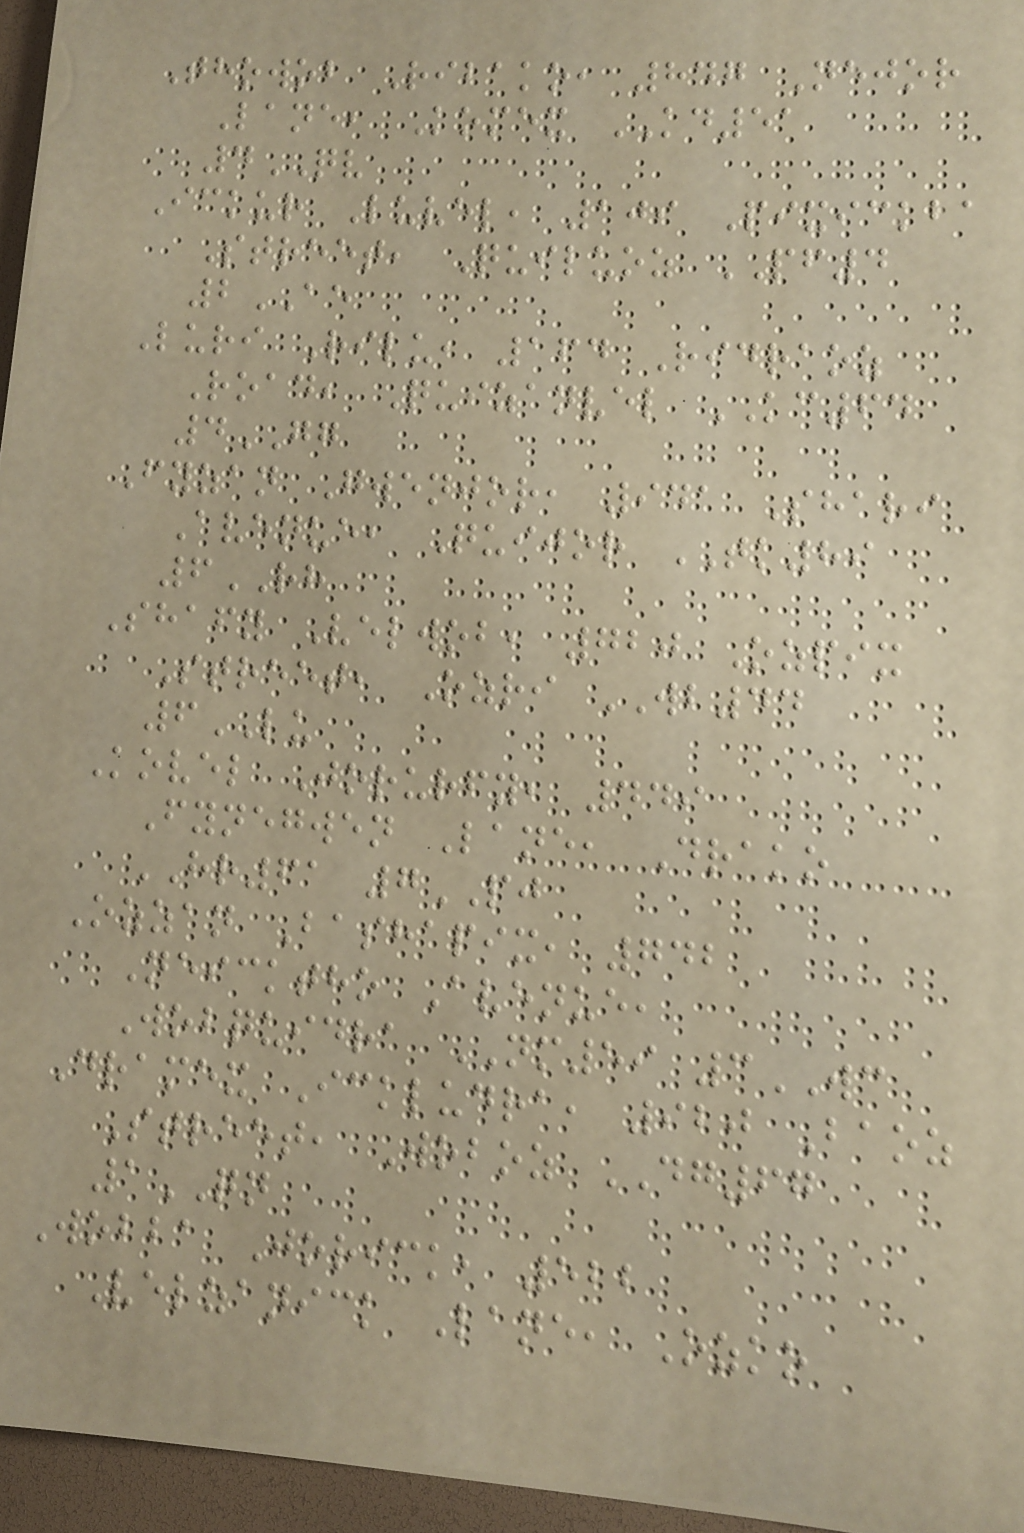Thowob Ribako, 847 Nejor
Lane, Komex KD51
4QV
Ickur Luvel, 109 Pixickba
Street, Quiluoz PF4
2AE
Luri Rilu, 164 Ridraoz
Road, Quizanvel KC64
4GG
Fyzan Gwenjor, 941 Shari
Avenue, Quijor TK89
6RH
Shafy Velwob, 720 Ozpix
Street, Ozri WB44
6LU
Kovel Jorurfy, 449
Fynegwen Lane, Drako
HR61 7PJ
Ozzan Bashapix, 742
Neicktho Avenue,
Wobquidra NM59 3WC
Dramex Ickludra, 920 Baoz
Street, Woboz DG67
1QN
Wobba Jorick, 522
Velzanick Lane, Ozko
